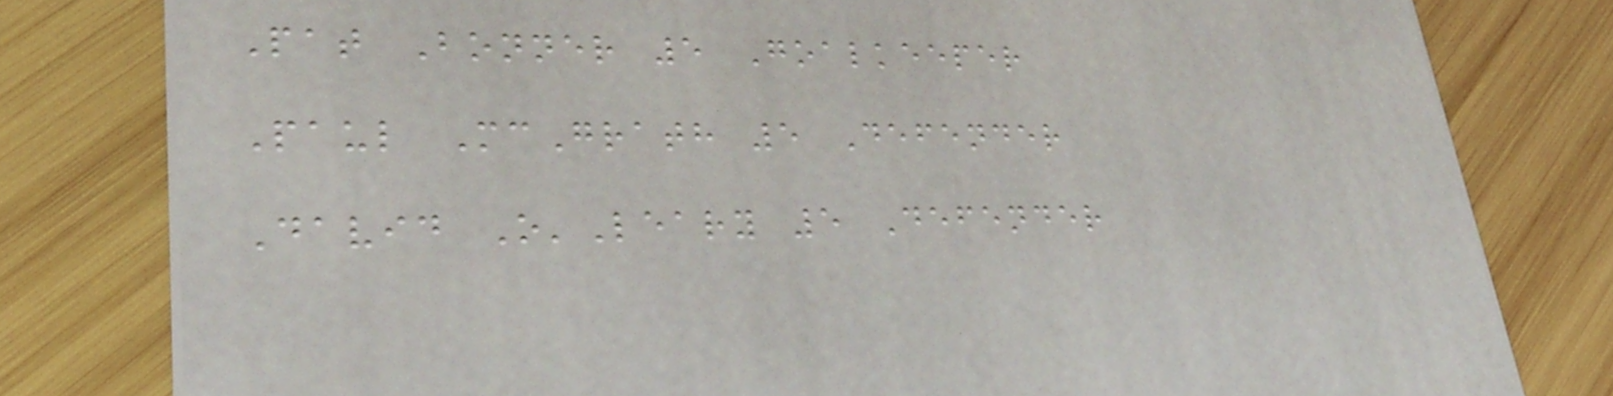Pat Bonner 5 Goalkeeper
Paul McGrath 5 Defender
David O'Leary 5 Defender
